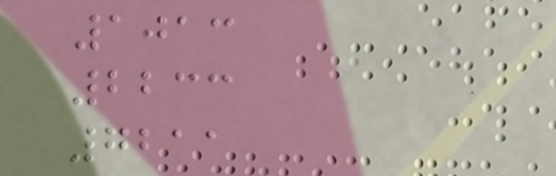1013
2233
7211
